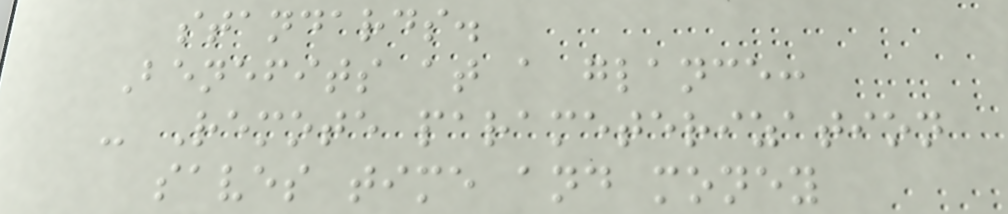standards.
Benefits at a glance:
- Remote parameterization
saves time and money
